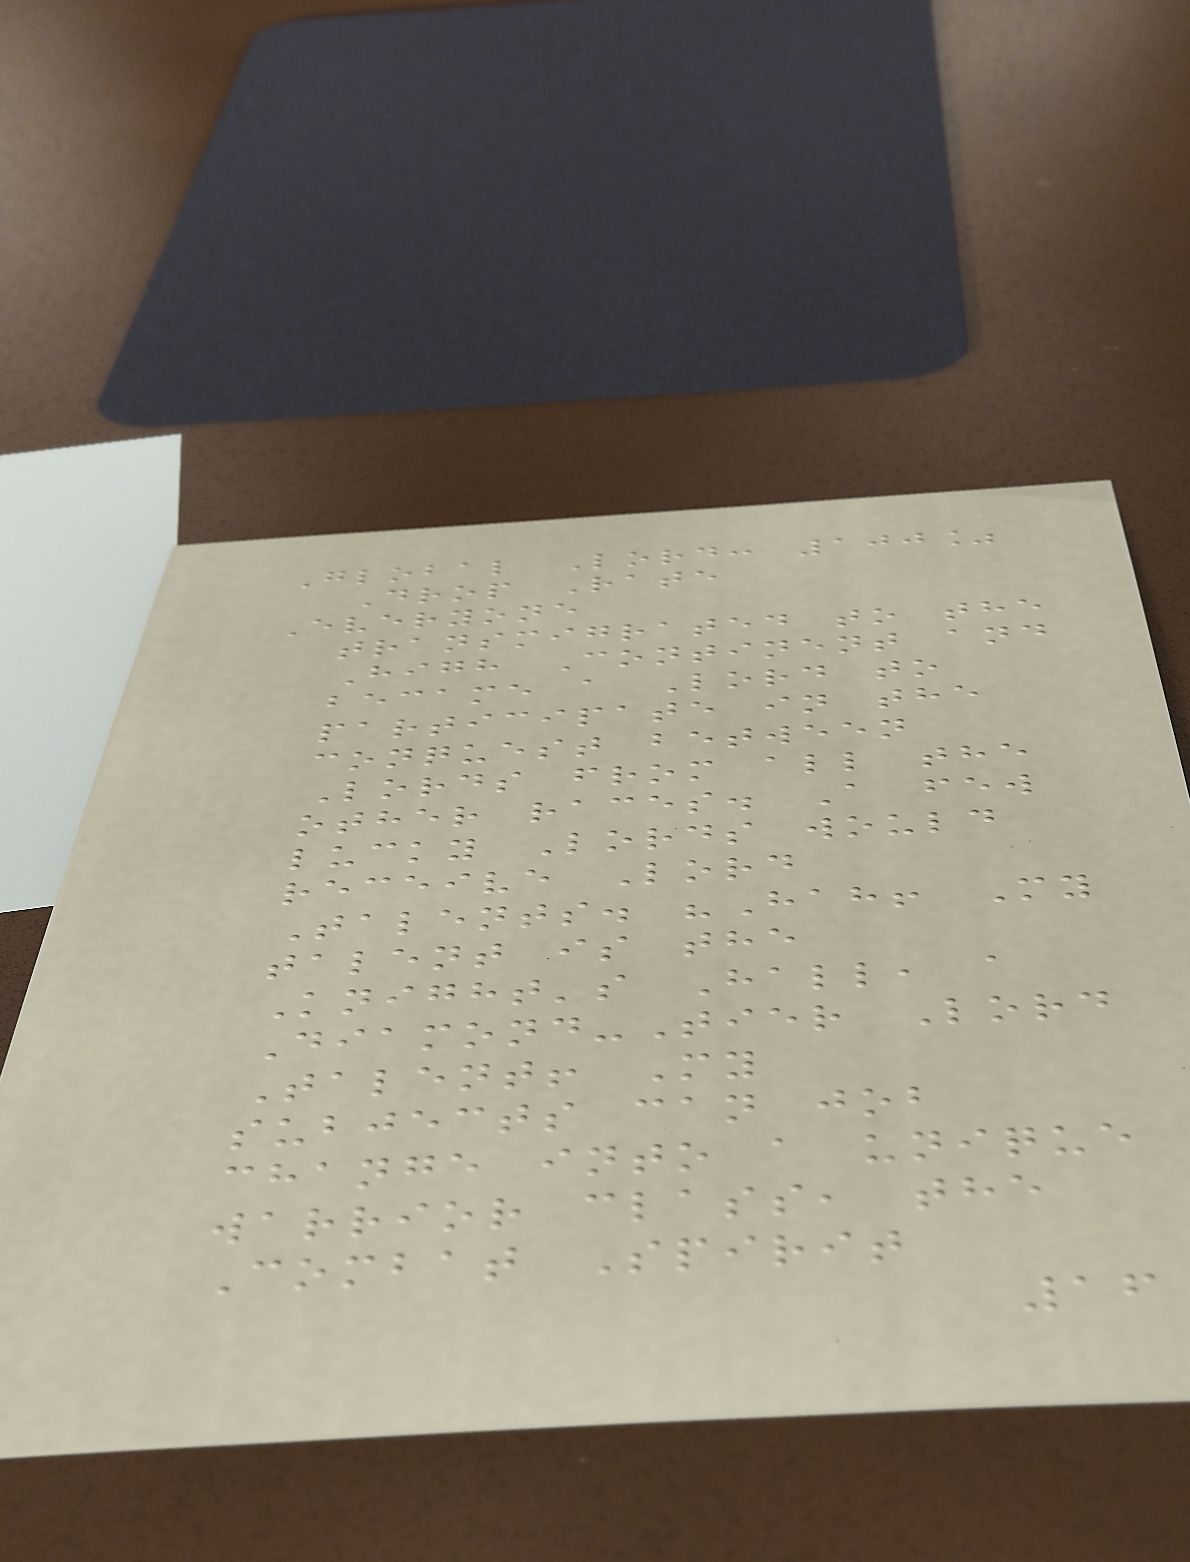Global Lord: 100%
Drop Rate
Everyone
transmigrated to the
High Continent and
became a Lord to
participate in the
conquest between
Lords from all the
other races. A few
lucky Lords would
receive Lord
Talents. "Hah! My
talent is the
Knight's Hall, a
Diamond-Tier Lord
Talent! My
subjects can job
change into a unique
warrior class, the
Combat Spirit
16
